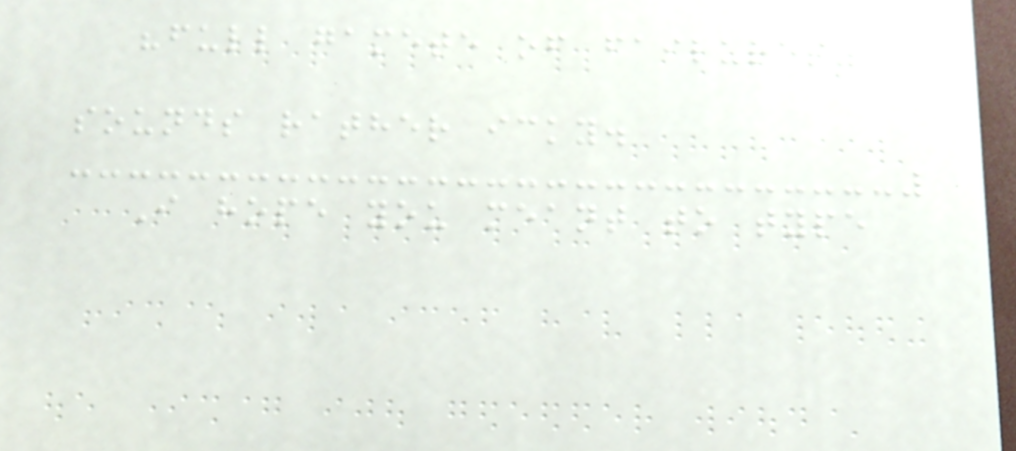"full gamete of failures"
sounds rather icky.
I hope you meant to type
